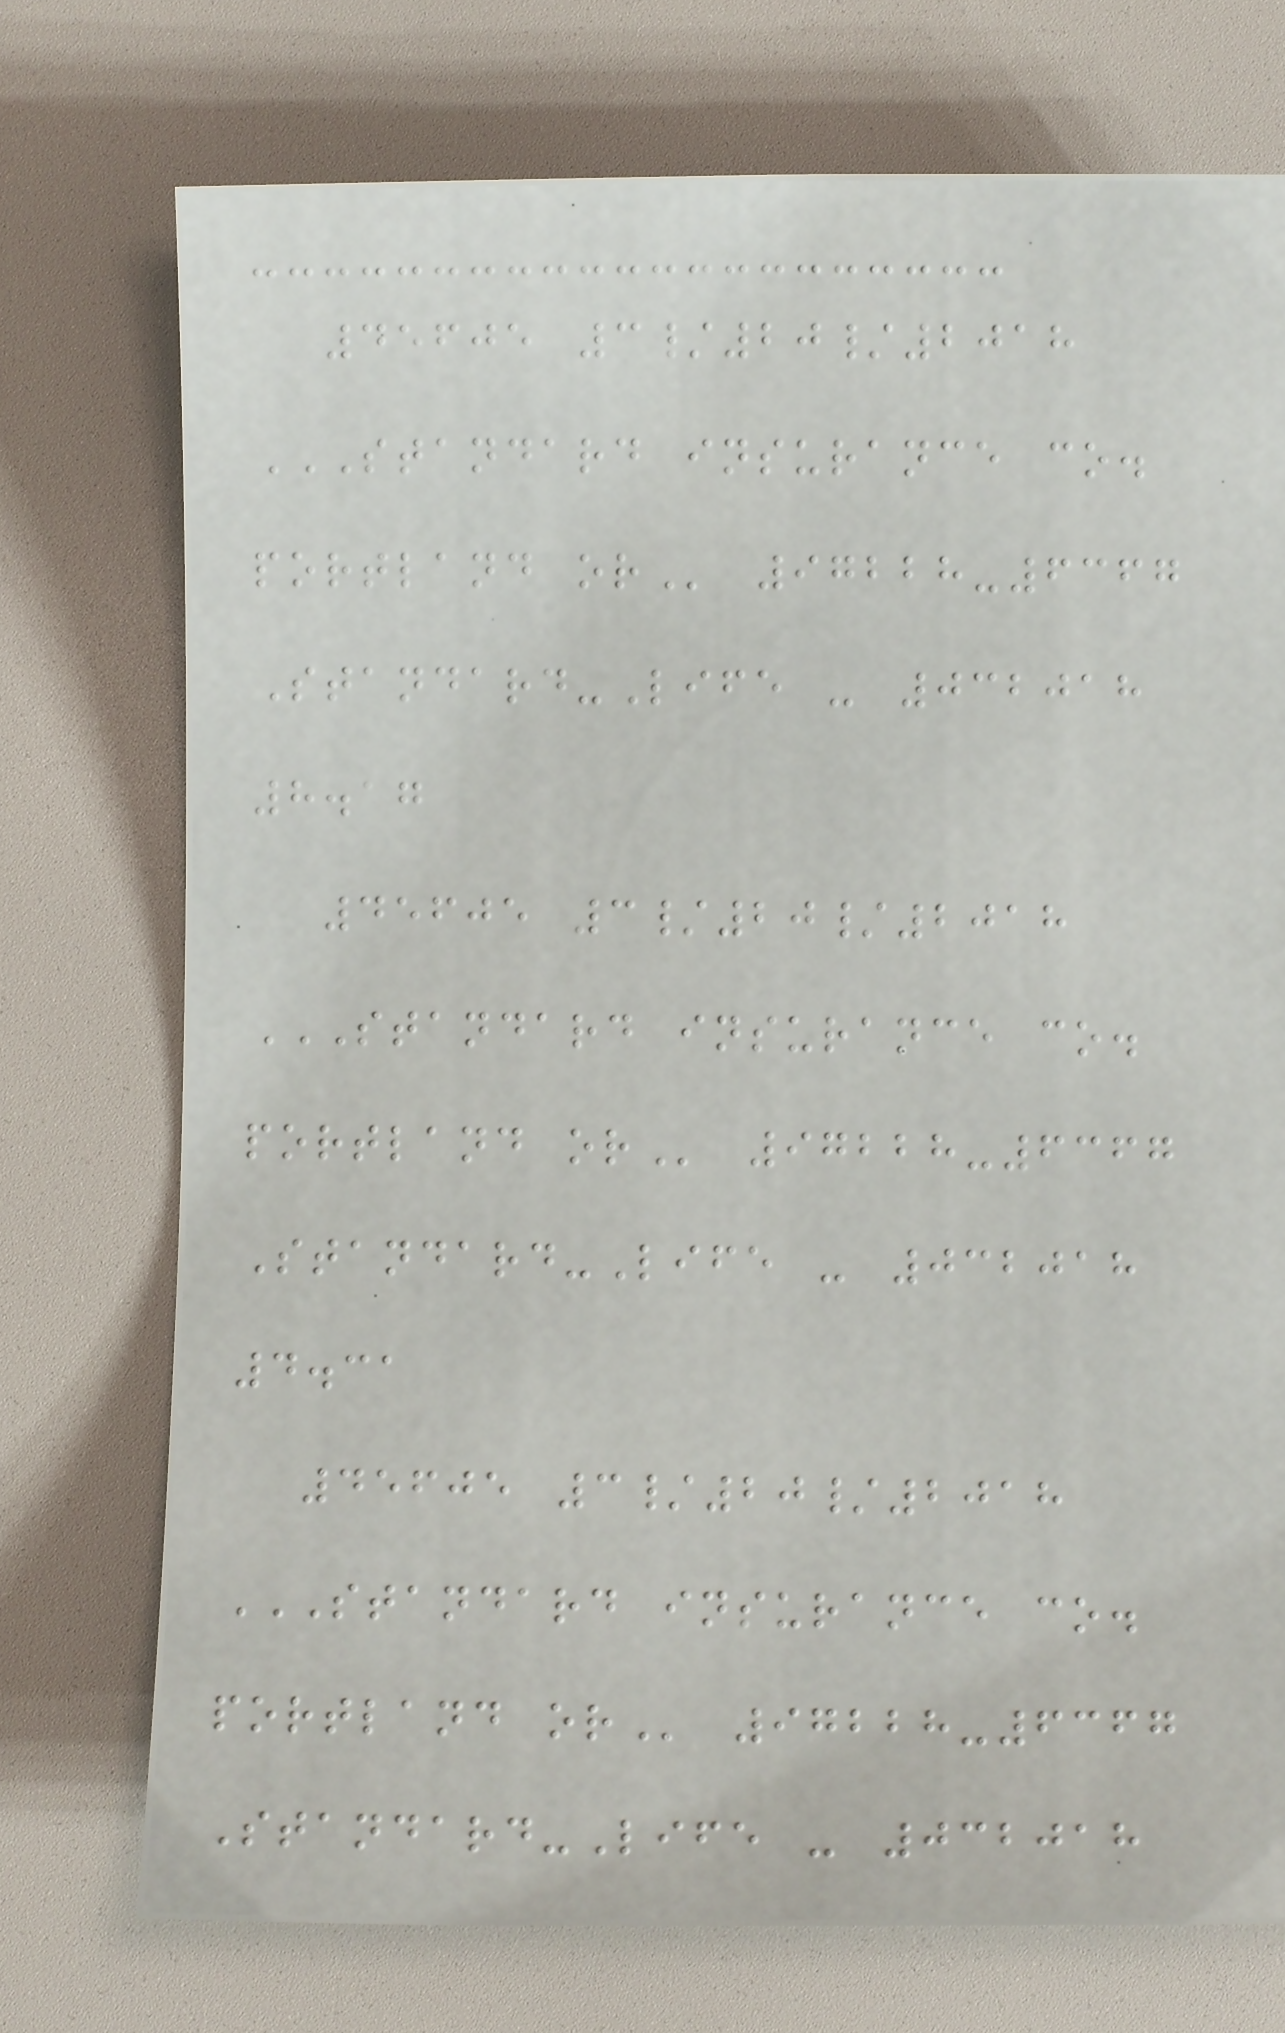45605 3/20/2018
STANDARD INSURANCE CO.
PORTLAND OR 97228-6367
Standard-Life - 032018
8.17
45605 3/20/2018
STANDARD INSURANCE CO.
PORTLAND OR 97228-6367
Standard-Life - 032018
4.31
45605 3/20/2018
STANDARD INSURANCE CO.
PORTLAND OR 97228-6367
Standard-Life - 032018
